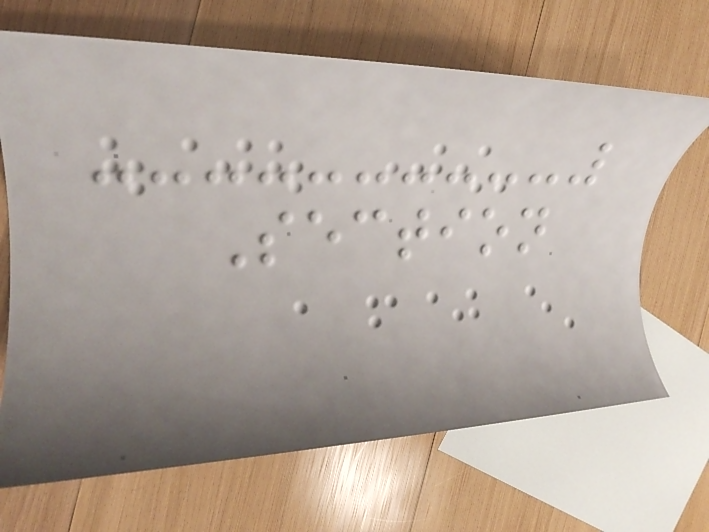Section
